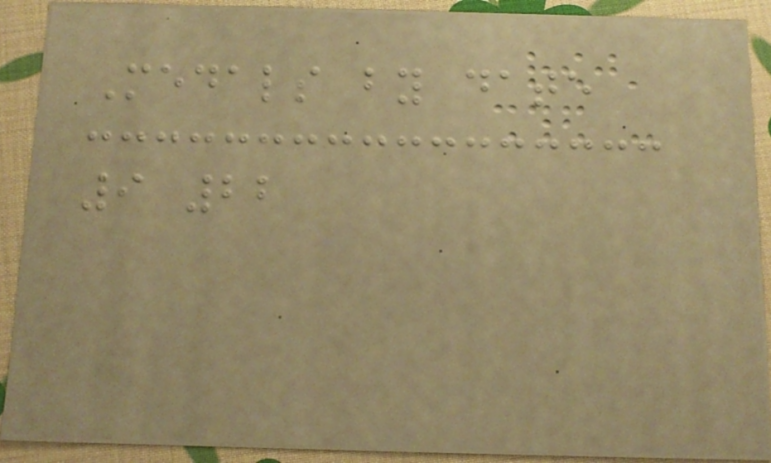Medals by date
9 22
